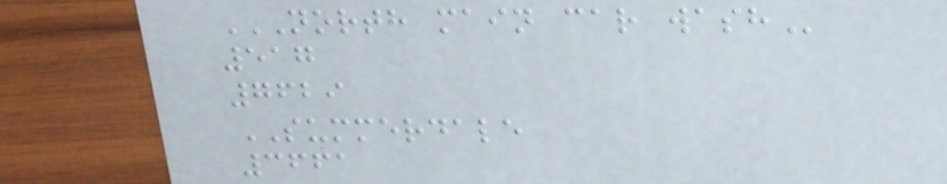NORTH MAIN CAR WASH
517
7629
SUMMERDALE
3661
